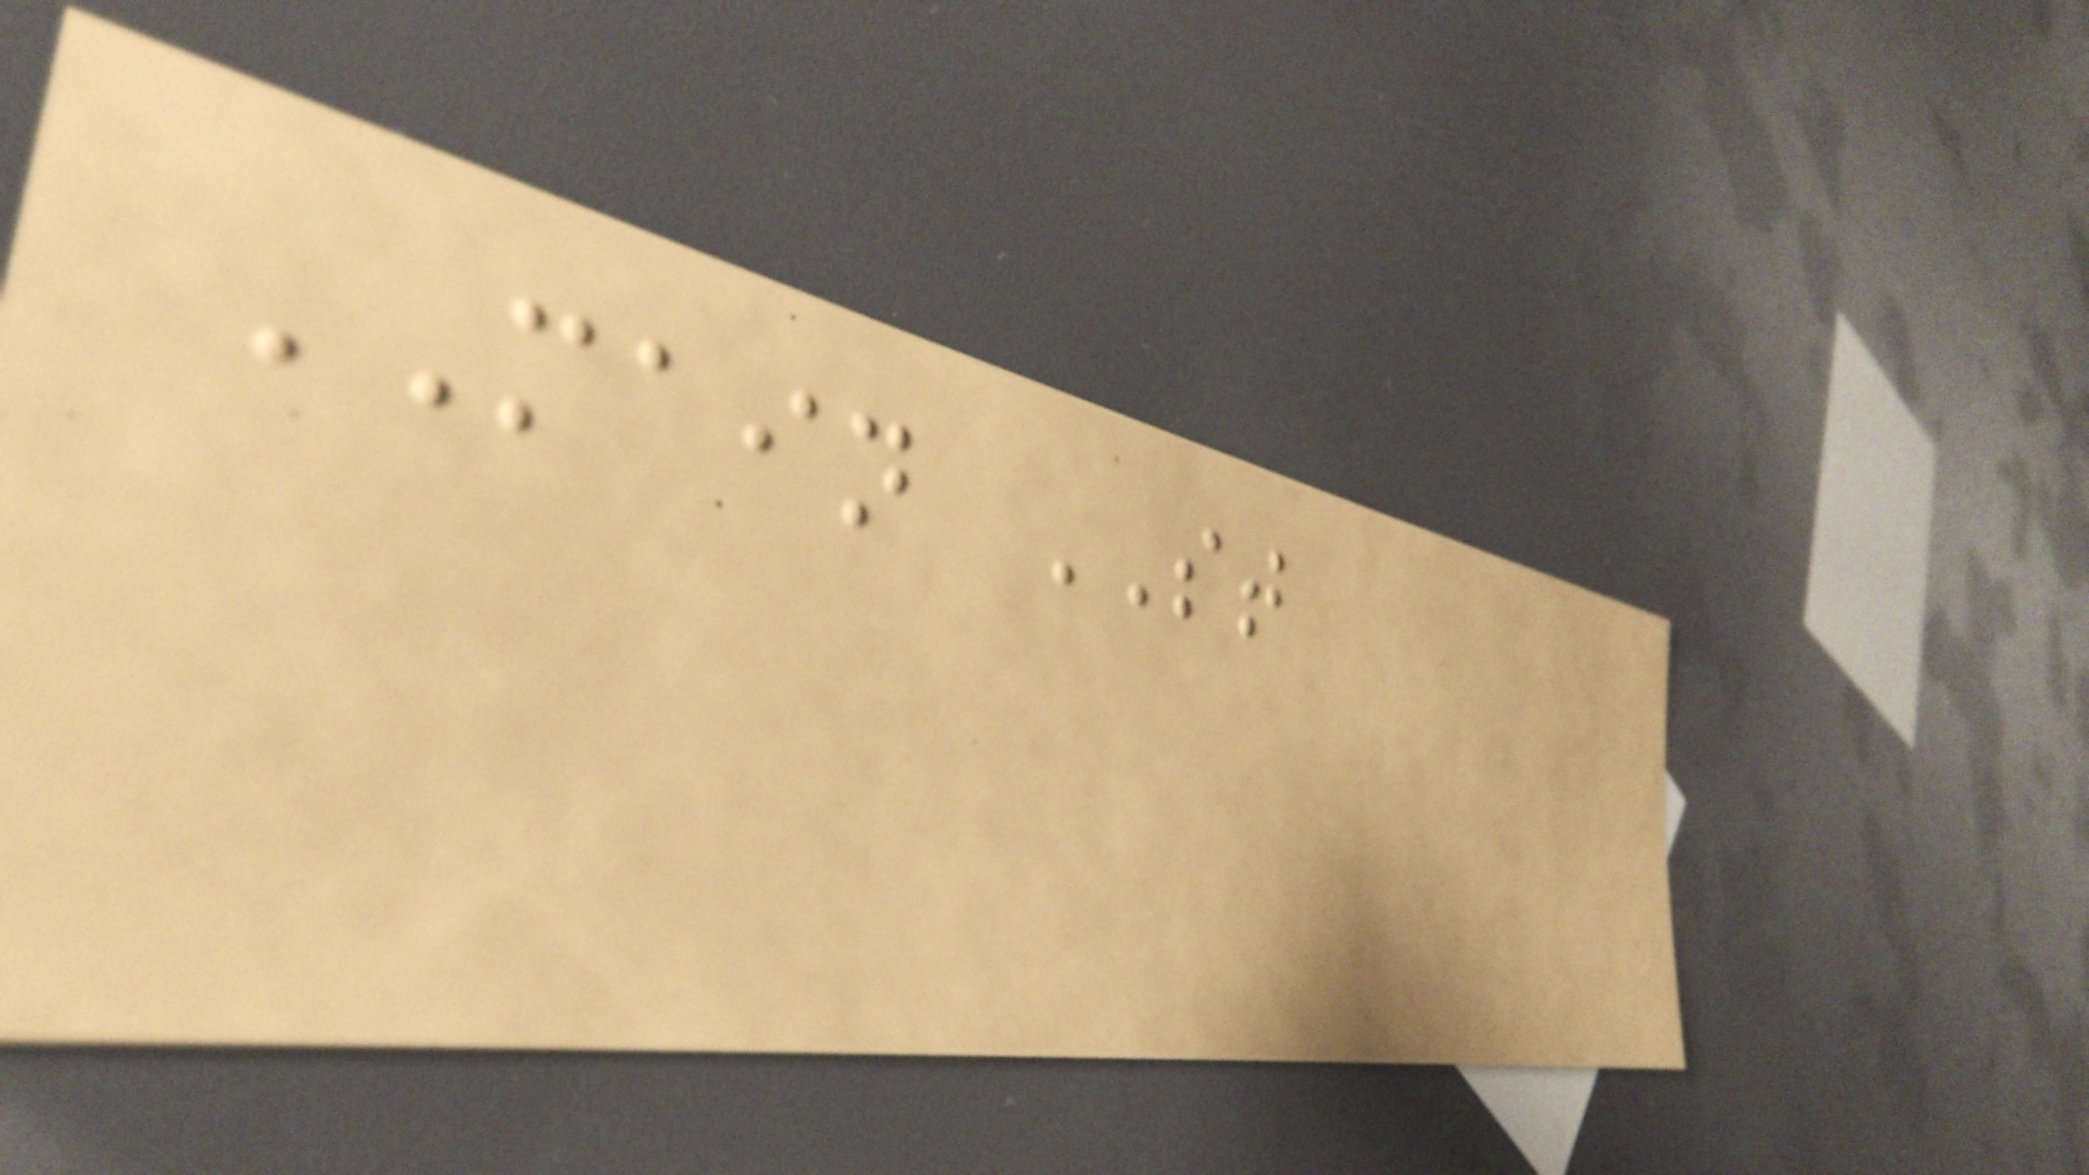MAIN ST
